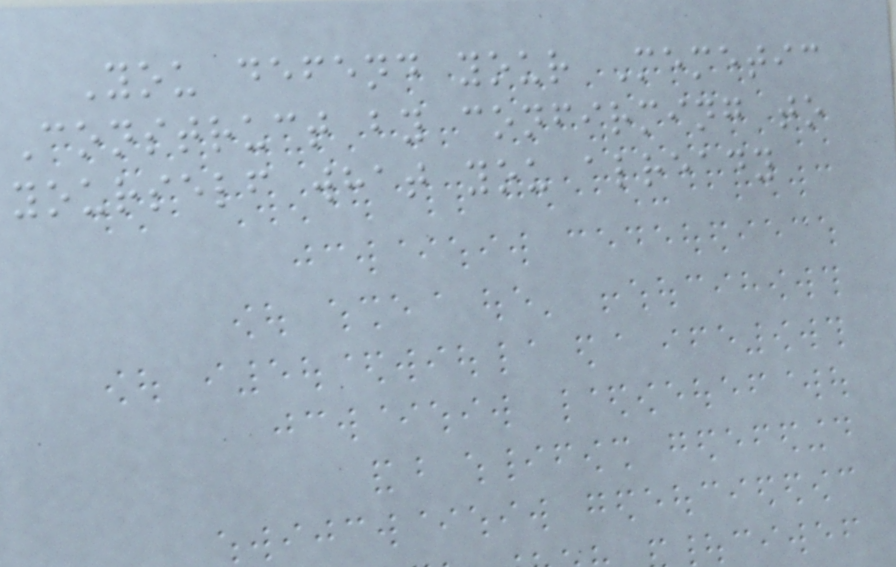You defend your Memetic
Construct by confirming to
yourself what you already
